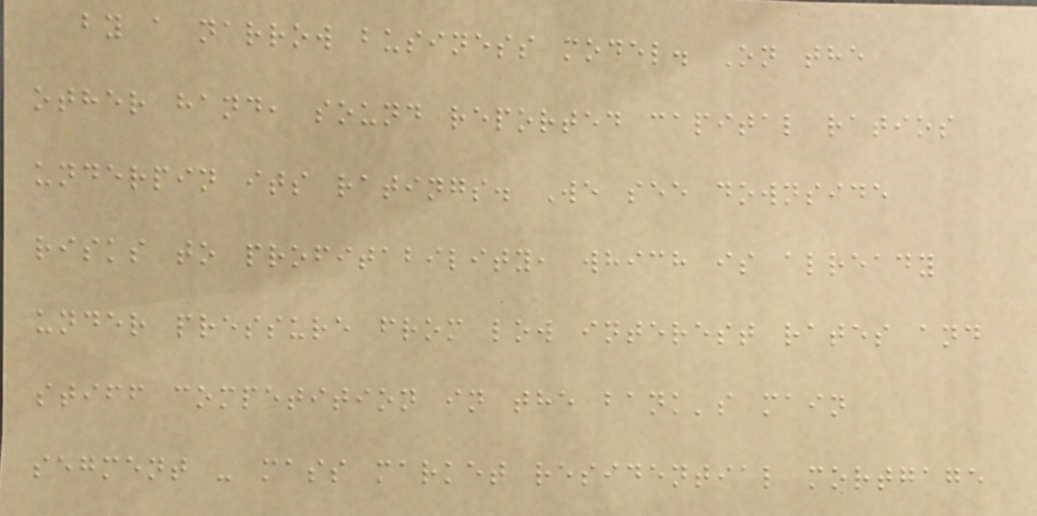by a narrow business model. On the
other hand, sound reported capital ratios
underpin its ratings. We see downside
risks to profitability, which is already
under pressure from low interest rates and
stiff competition in the bank's main
segment - mass market residential mortgage
